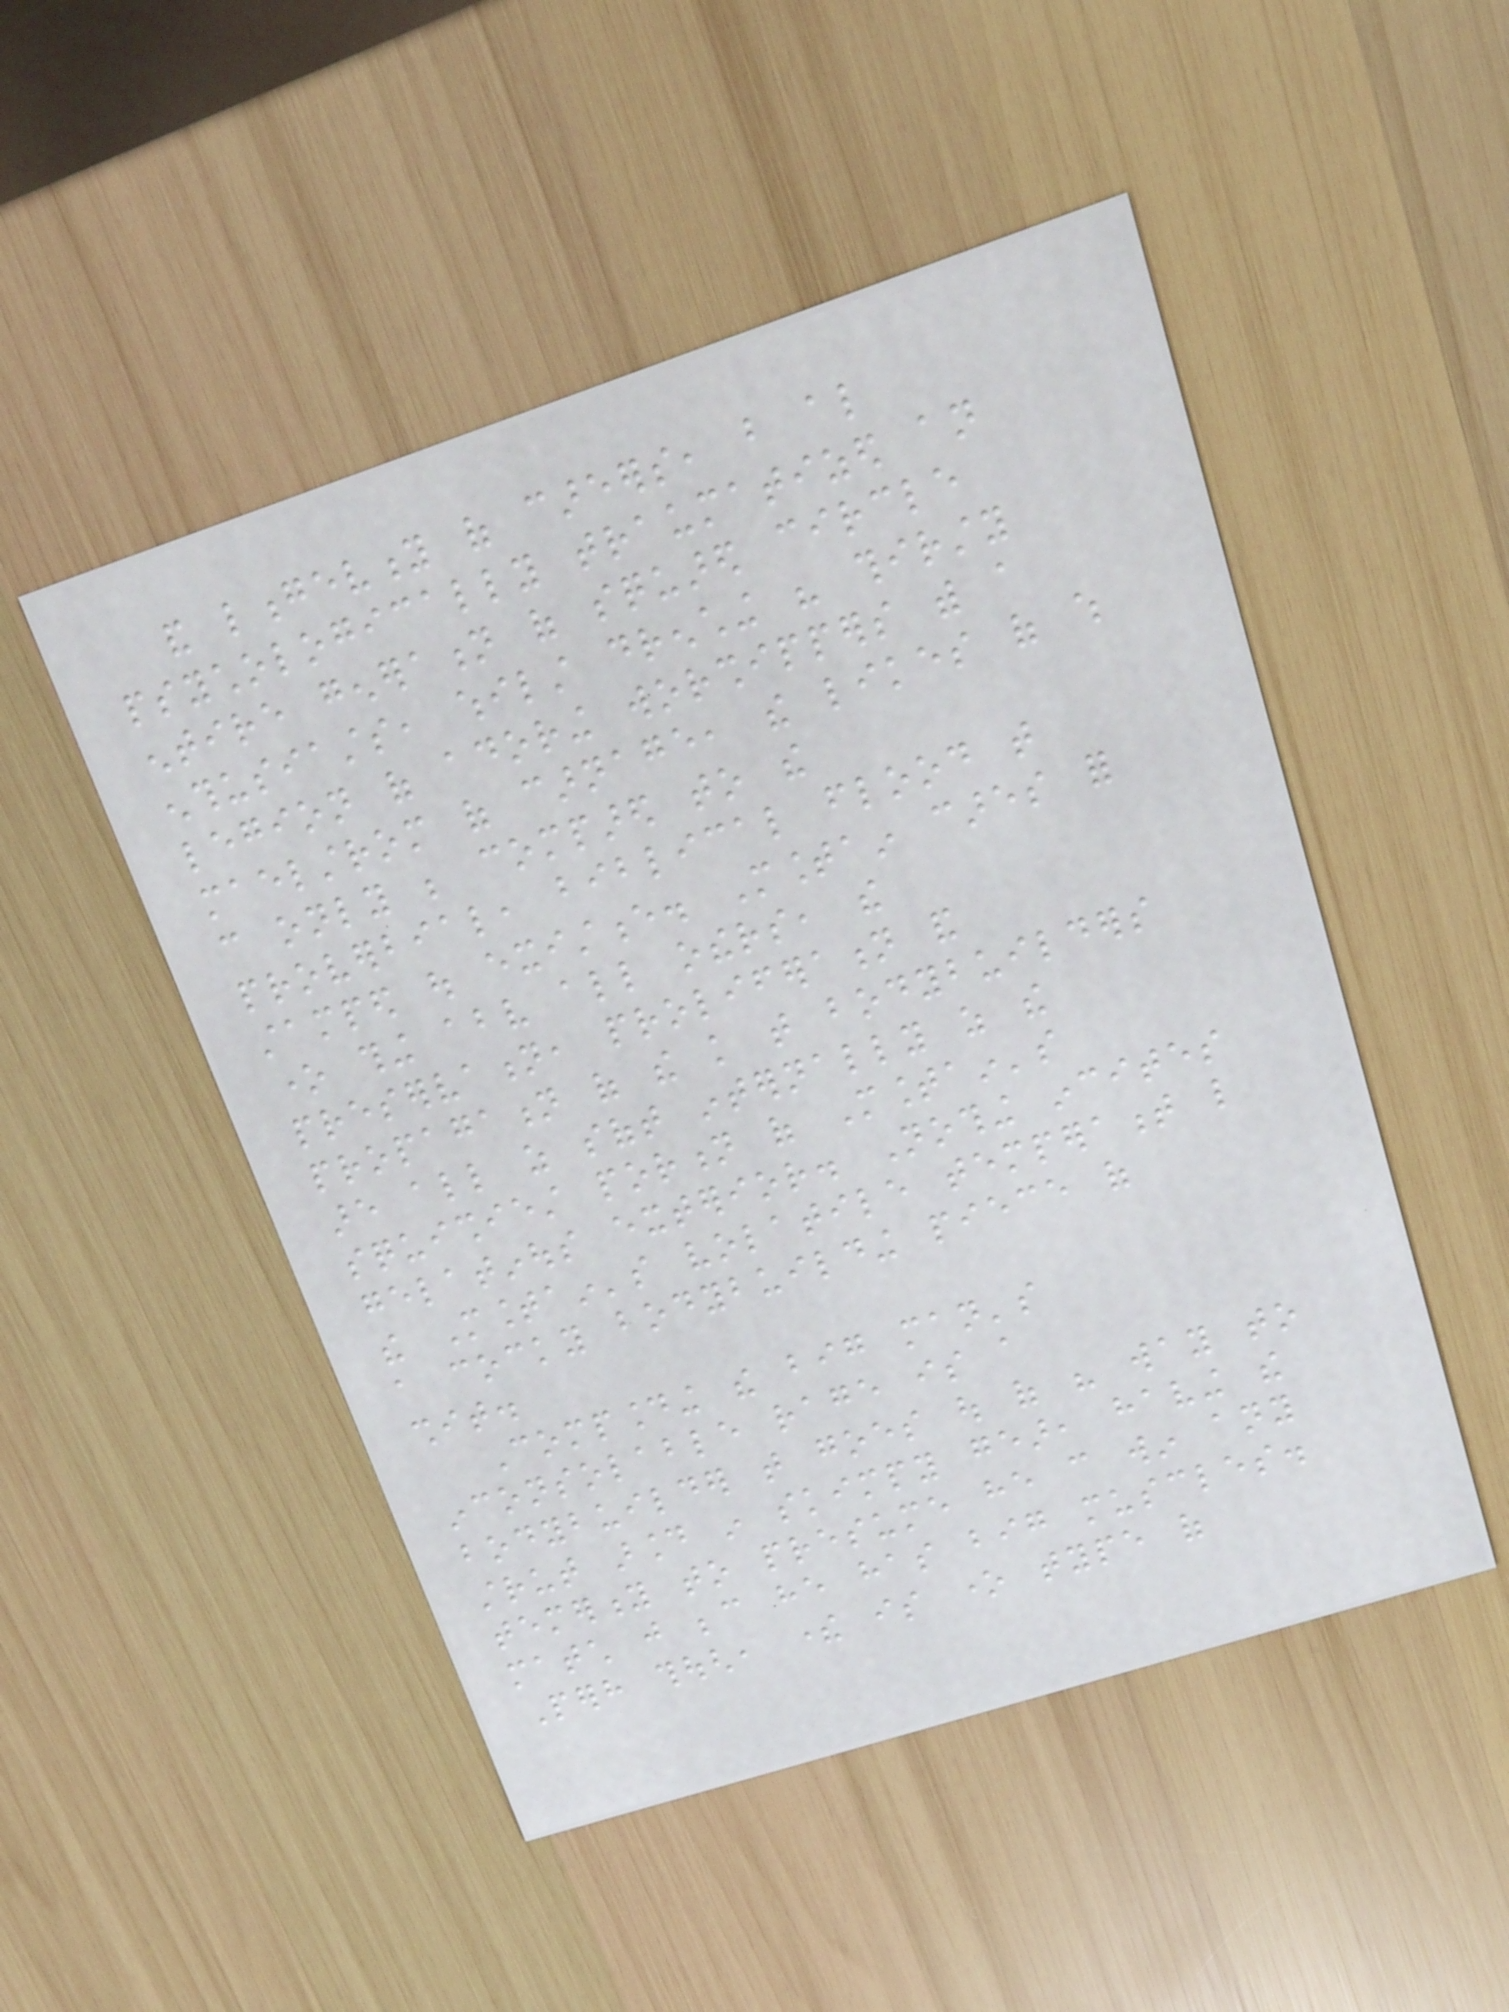and longevity of careers, but also
psychologically traumatized an
entire generation of squared circle
enthusiasts, whilst drenching his thirsty
legion of adoring worshippers with a
maelstrom of carnage, the likes of which
can only be compared to the
proverbial, biblical flood that
stamped out existence. Mountain cares for
one thing above all others, the
preservation, proliferation and
propagation of the knowledge that bodybuilders
are all as soft internally as the
squishiest portion of Mountain's
gelatinous exterior. Nothing incites
the Mountain's volatile temperament like
a cocky bodybuilding piece of
shit.
Compounding the big man's
inconsolable rage is a
bodybuilder that goes out of his way to
strut around in skimpy gear, having the
temerity to presume he can win any
match just because he has big muscles.
Perhaps though, there is one type of
